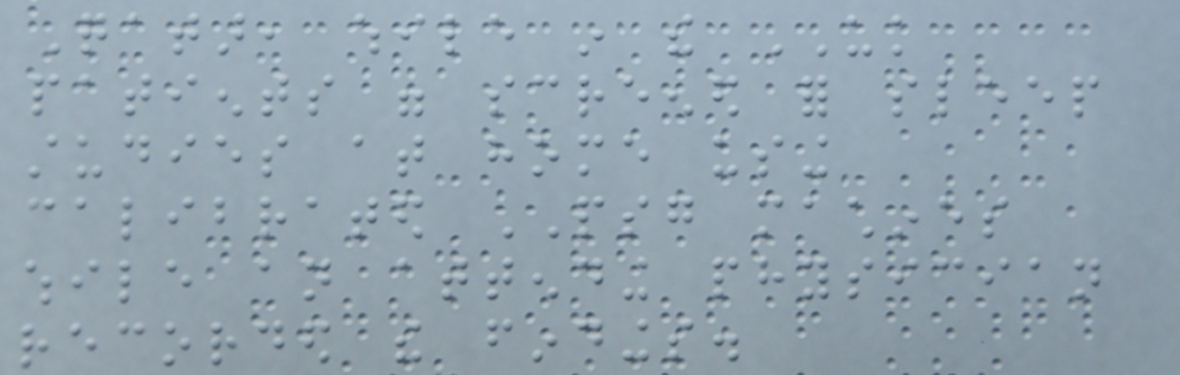Qatar, while in the UK
patients were screened for sleep
studies at home using
calibrated PSG machines
while an attending physician
recorded the findings.
